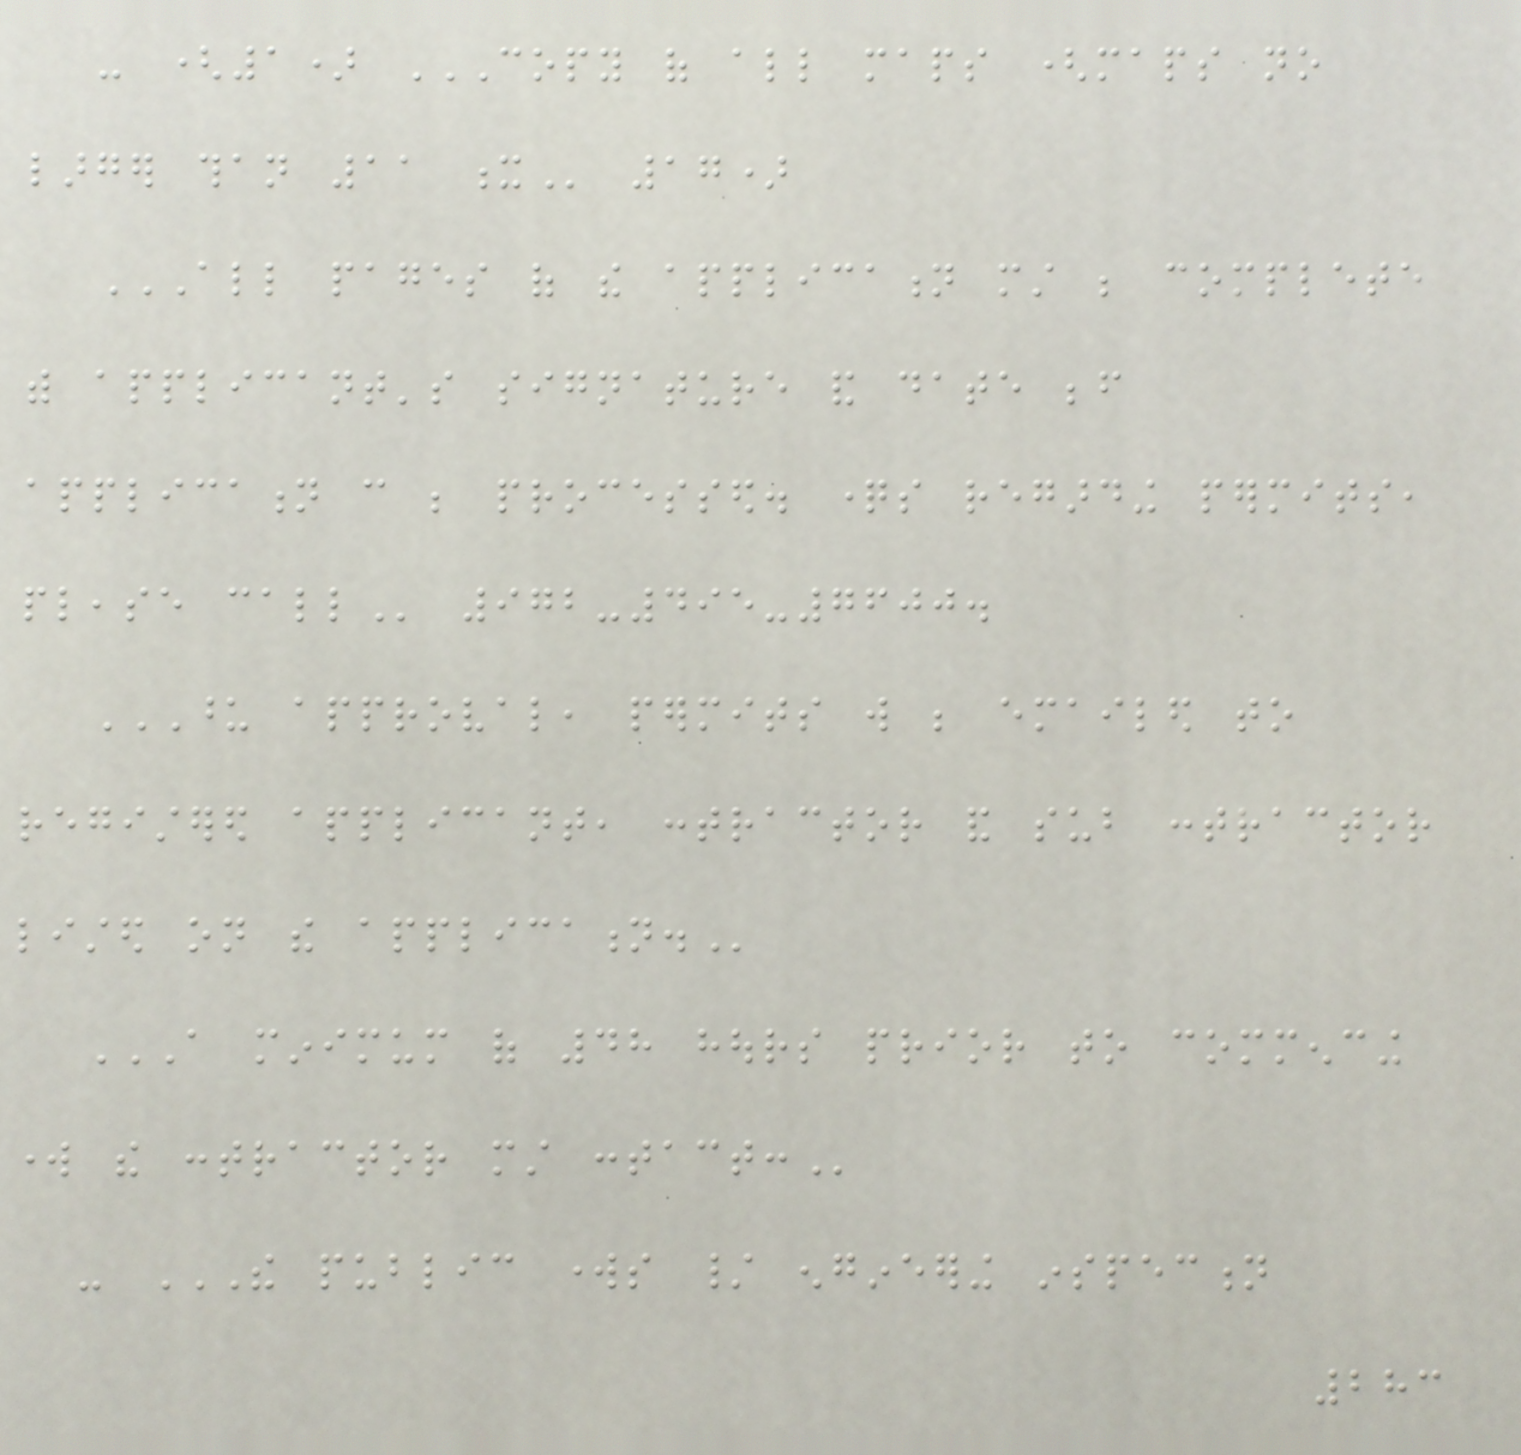- (1) COPY OF ALL MAPS (MAPS NO
LARGER THAN 11 X 17)
ALL PAGES OF THE APPLICATION MUST BE COMPLETE
WITH APPLICANT'S SIGNATURE AND DATE BEFORE
APPLICATION CAN BE PROCESSED. QUESTIONS REGARDING PERMITS,
PLEASE CALL 972-495-7600.
UPON APPROVAL, PERMITS WILL BE EMAILED TO
REGISTERED APPLICANT, CONTRACTOR AND SUB CONTRACTOR
LISTED ON THE APPLICATION.
A MINIMUM OF 48 HOURS PRIOR TO COMMENCING
WORK THE CONTRACTOR MUST CONTACT:
- THE PUBLIC WORKS / ENGINEERING INSPECTION
283
